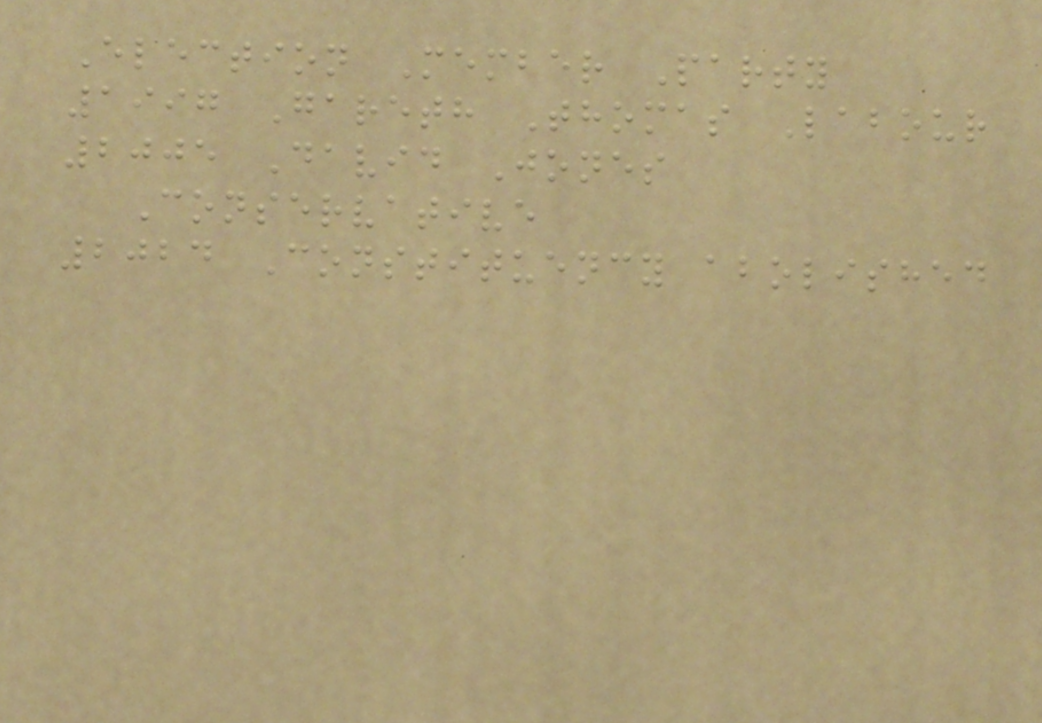Election Member Party
1997 Gareth Thomas Labour
2005 David Jones
Conservative
2024 Constituency abolished
